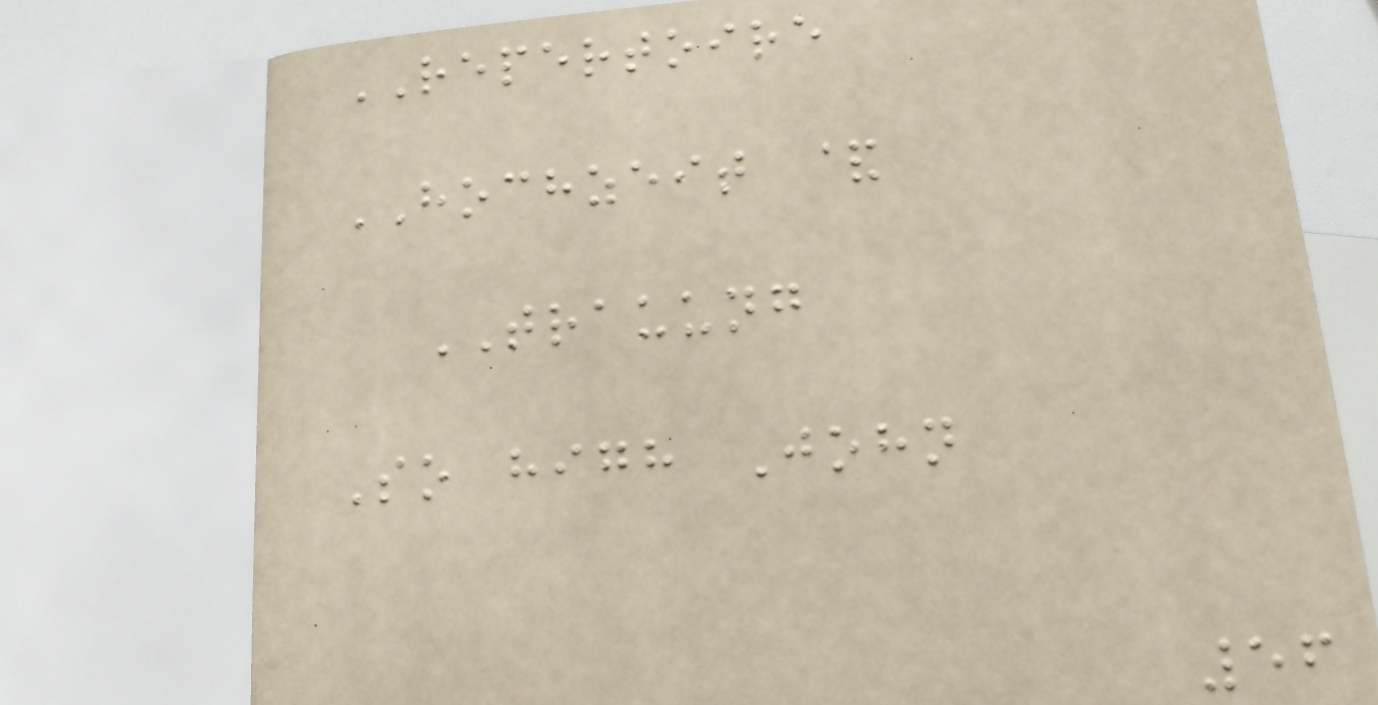REPERTOIRE
HOCHZEIT &
TRAUUNG
So high John
56
